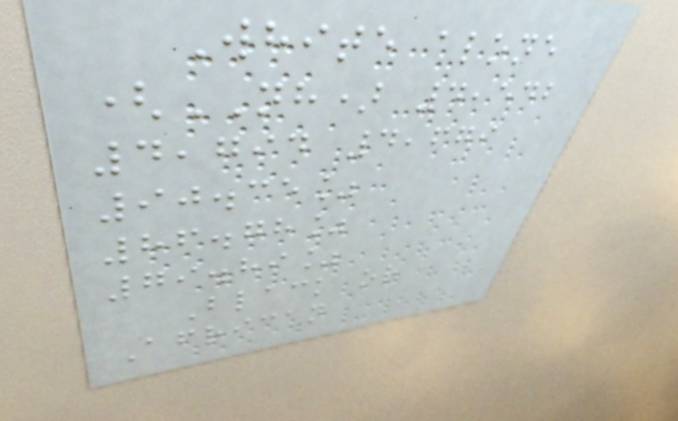White alone
(NH) 4,542
4,794 4,679
90.35%
86.78%
79.89%
Black or
African
